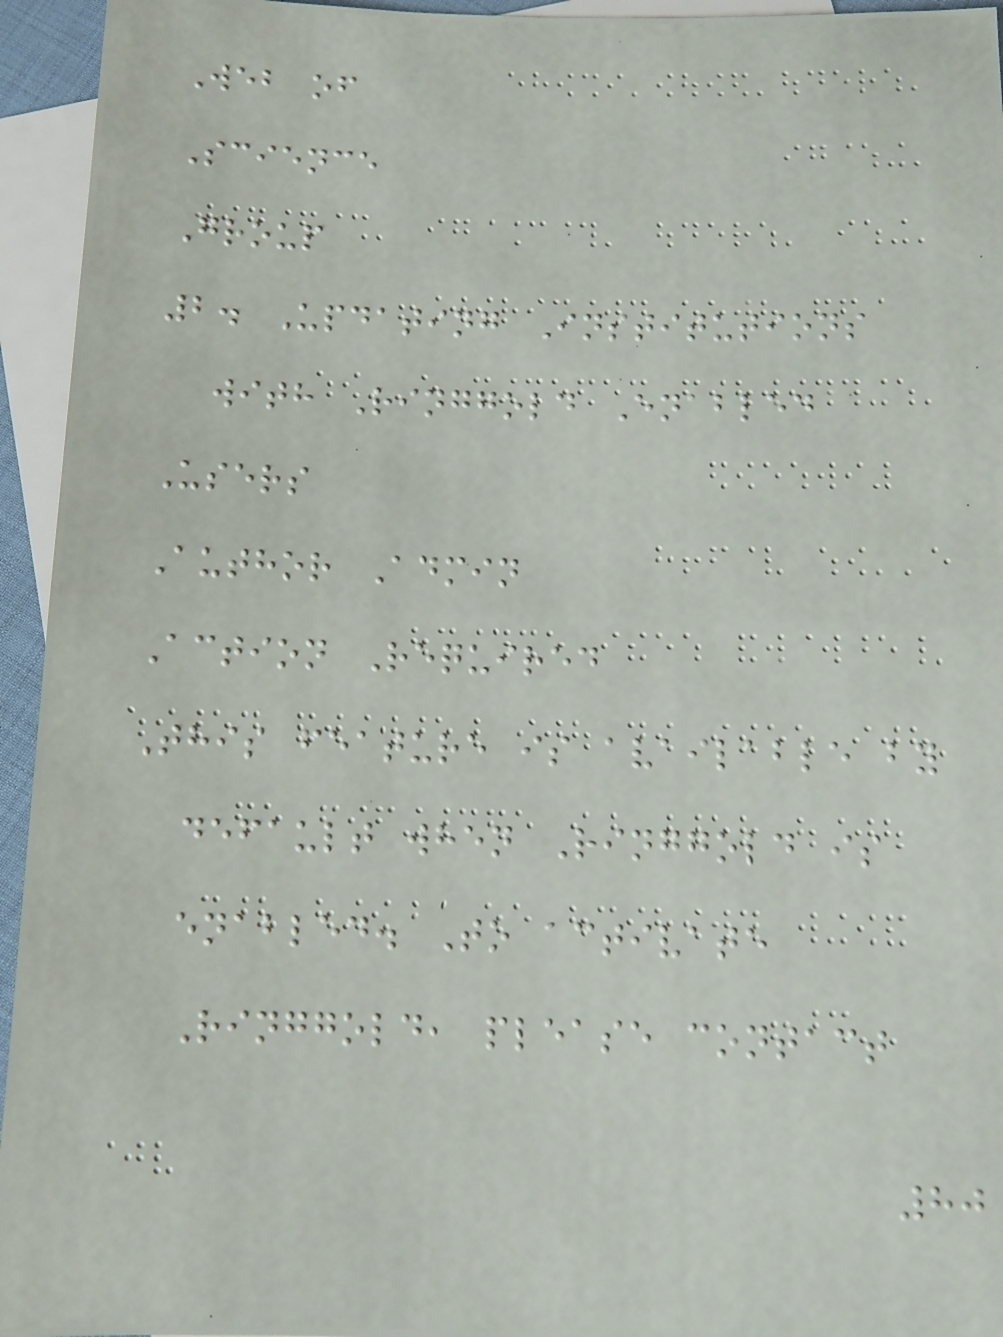Web of
Science
Group
2. Updating Institutions
with Ringgold Enabled
Users
Author Admin
Action Required
This feature is available by
default when Ringgold is
enabled. To activate
Ringgold, please contact
80
